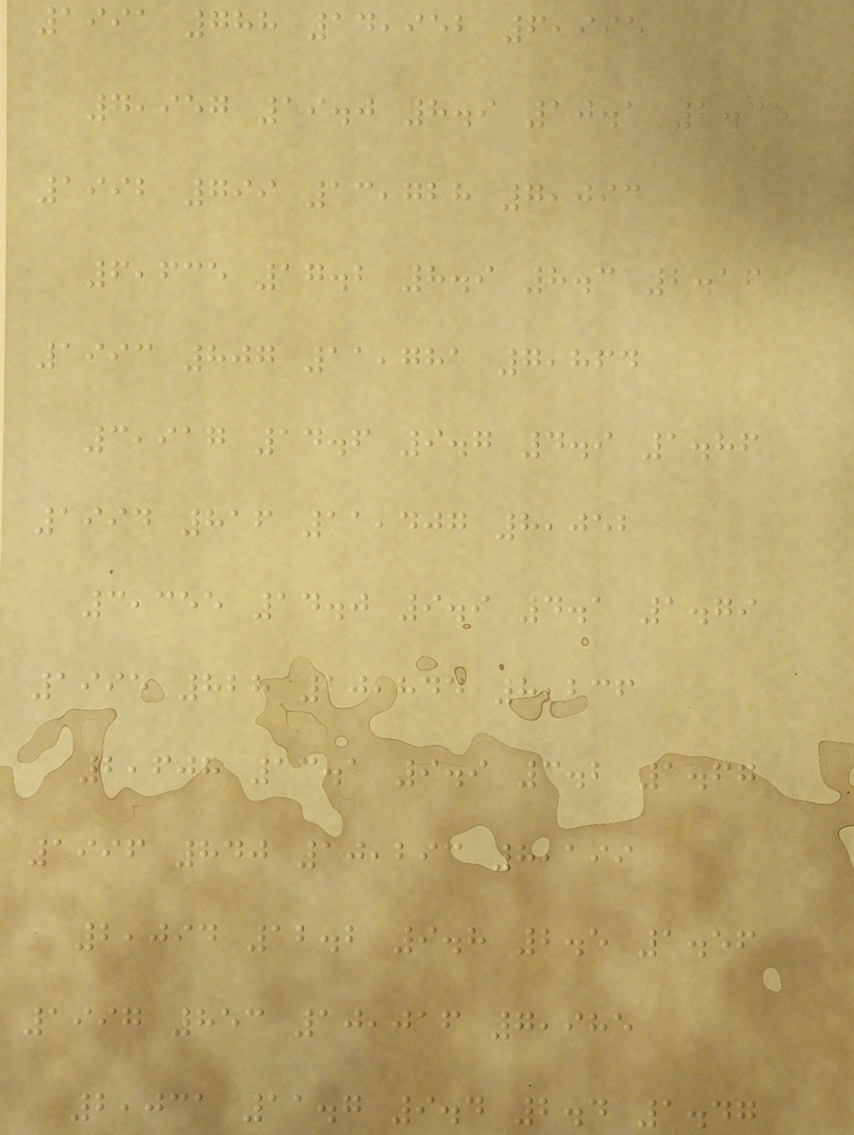1991 788 14,952 6,995
7,957 19.0 8.9 10.1 2.35
1992 799 13,728 7,093
6,635 17.2 8.9 8.3 2.16
1993 807 11,781 7,864
3,917 14.6 9.7 4.9 1.86
1994 816 11,407 8,052
3,355 14.0 9.9 4.1 1.79
1995 828 10,844 8,236
2,608 13.1 9.9 3.2 1.67
1996 840 10,293 8,199
2,094 12.2 9.8 2.5 1.56
1997 853 10,016 7,985
2,031 11.7 9.4 2.4 1.47
